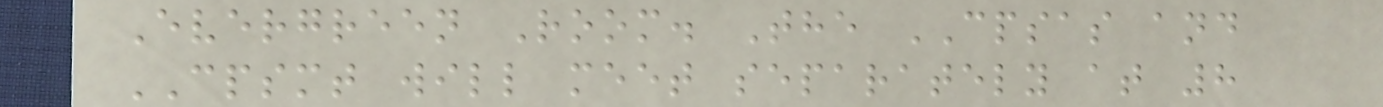Evergreen Room. The CPSAS and
CPSMT will meet separately at 8
